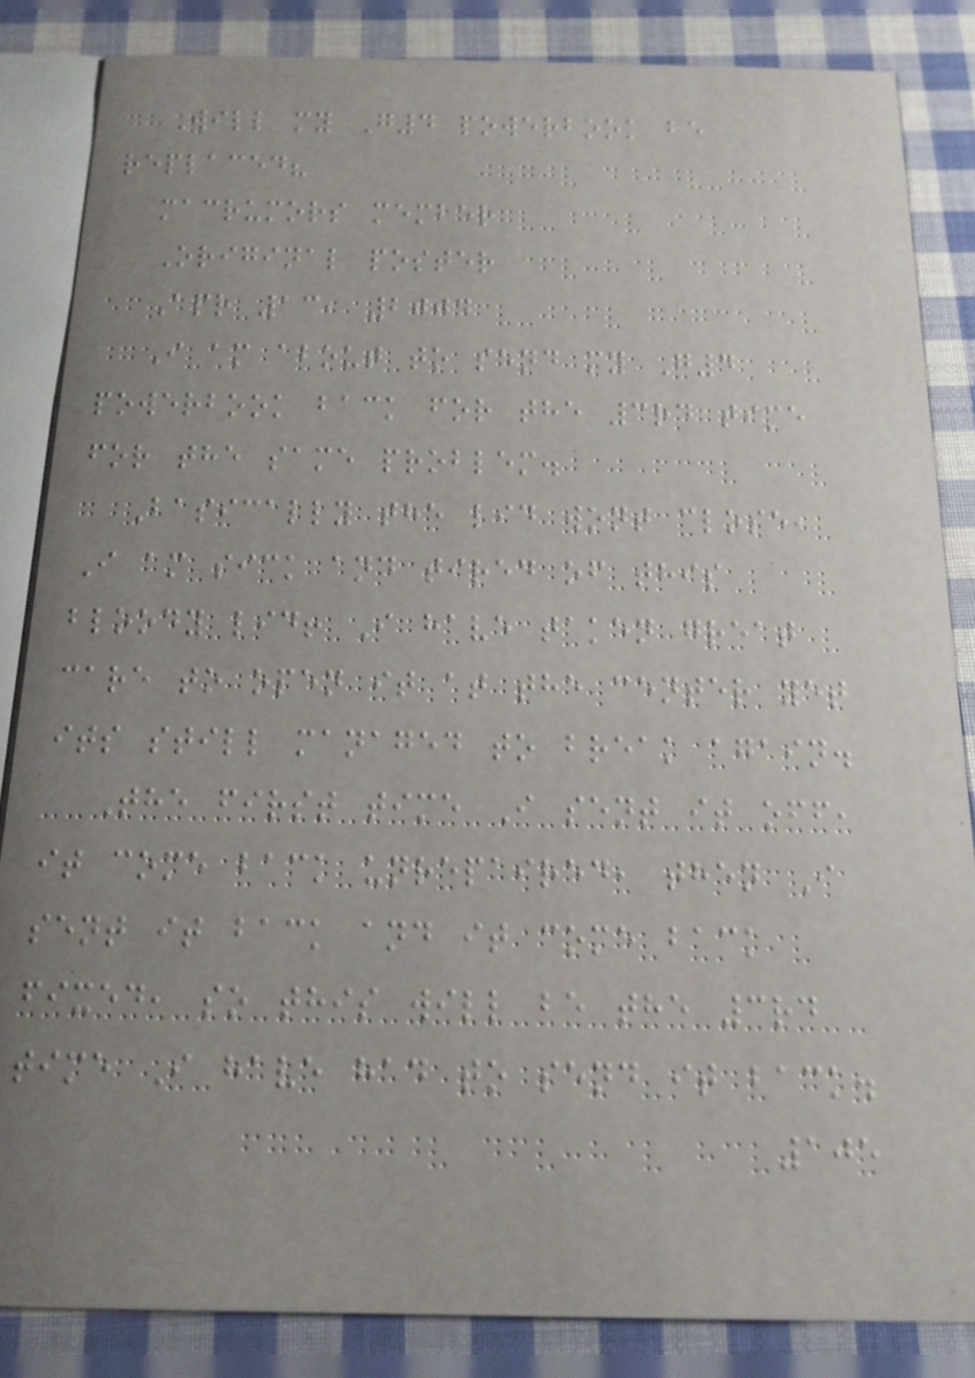Will my G4 powerbook be
replaced?
macrumors member
Original poster
Apr 13, 2004
I am about to send my G4
powerbook back for the 3rd time
for the same problem.
Basically the lid wont close,
I am sick and tired of this
bloody lid! I have taken great
care to open it at the center yet
its still managed to break again.
The first time I sent it off,
it come back unrepaired, then I
sent it back and it come back
fixed, so this will be the 3rd
time I have had to send it back.
105
